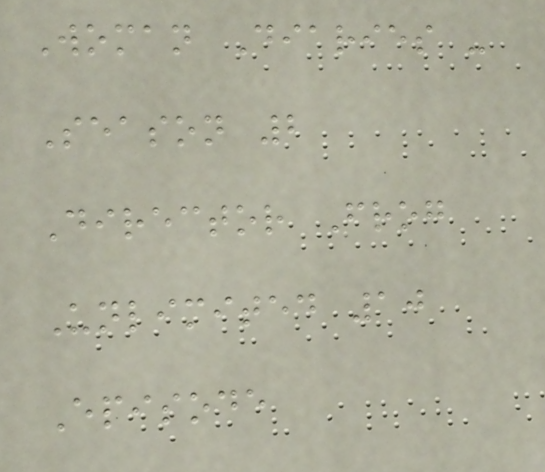Woman Diaries -
Season 2
Director Frog
Unlimited 10
Episode
